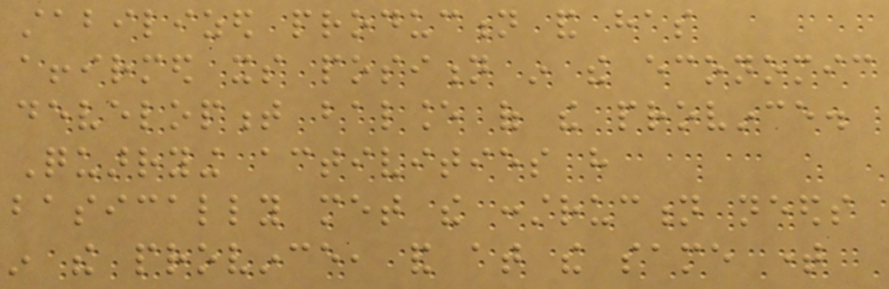stabilized production and has
affirmed its position in the economic
development balance of the province.
Quarrying activities have
basically met the construction needs
in the province, and at the same time
